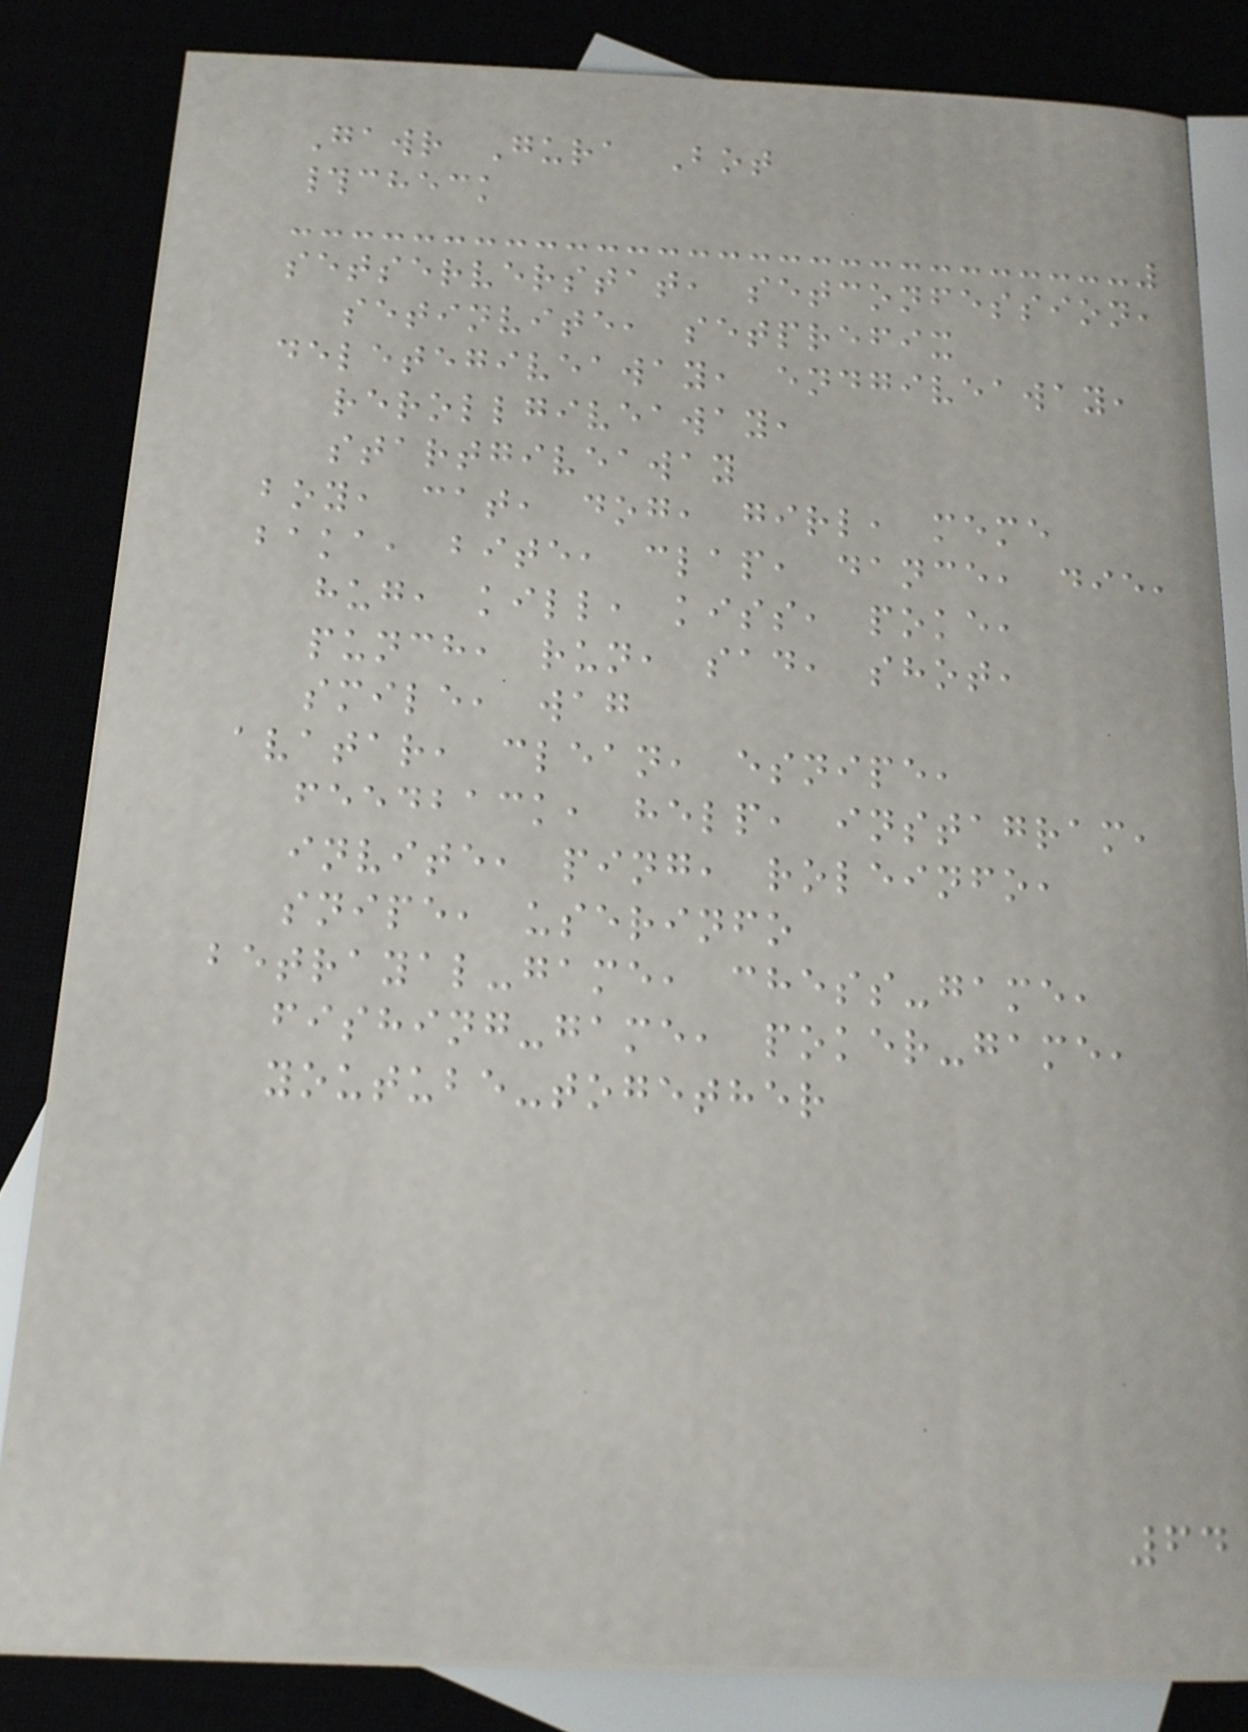Gawr Gura Bot
#check
setserverstat, setconfession,
setinvite, setprefix
deletegiveaway, endgiveaway,
rerollgiveaway,
startgiveaway
boy, cat, dog, girl, meme
baka, bite, clap, dance, die,
hug, kill, kiss, poke,
punch, run, sad, shot,
smile, wag
avatar, clean, esnipe,
feedback, help, instagram,
invite, ping, roleinfo,
snipe, userinfo
betrayal-game, chess-game,
fishing-game, poker-game,
youtube-together
64
